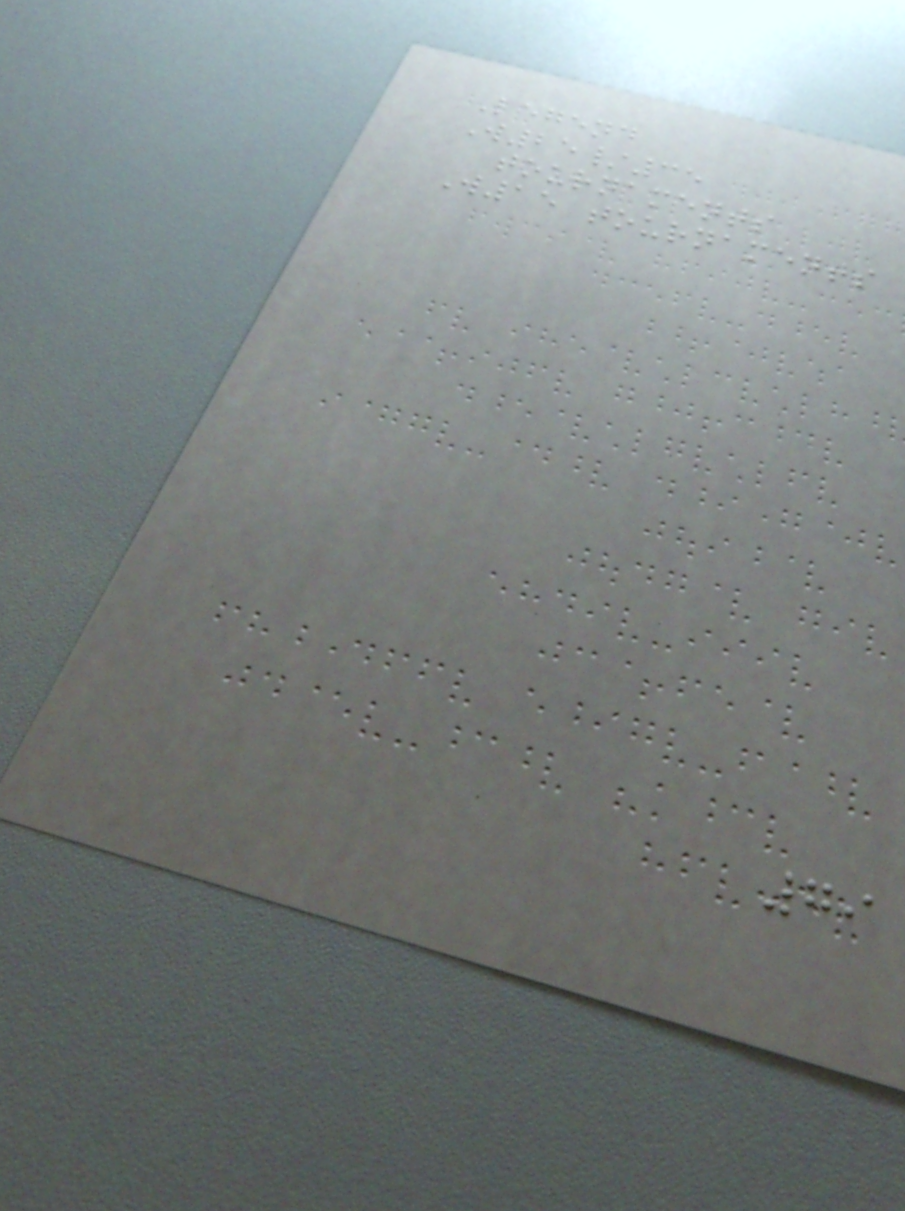Legend
W25/35
tournaments
W15 tournaments
79
